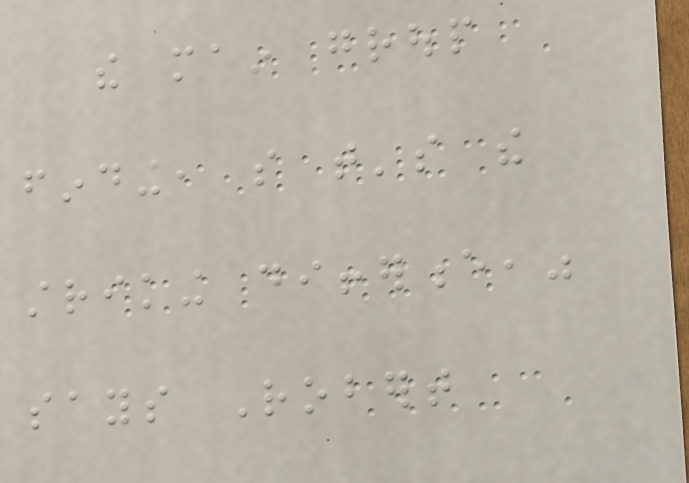the main group
finding, so that's the
striking difference,"
says Robert
